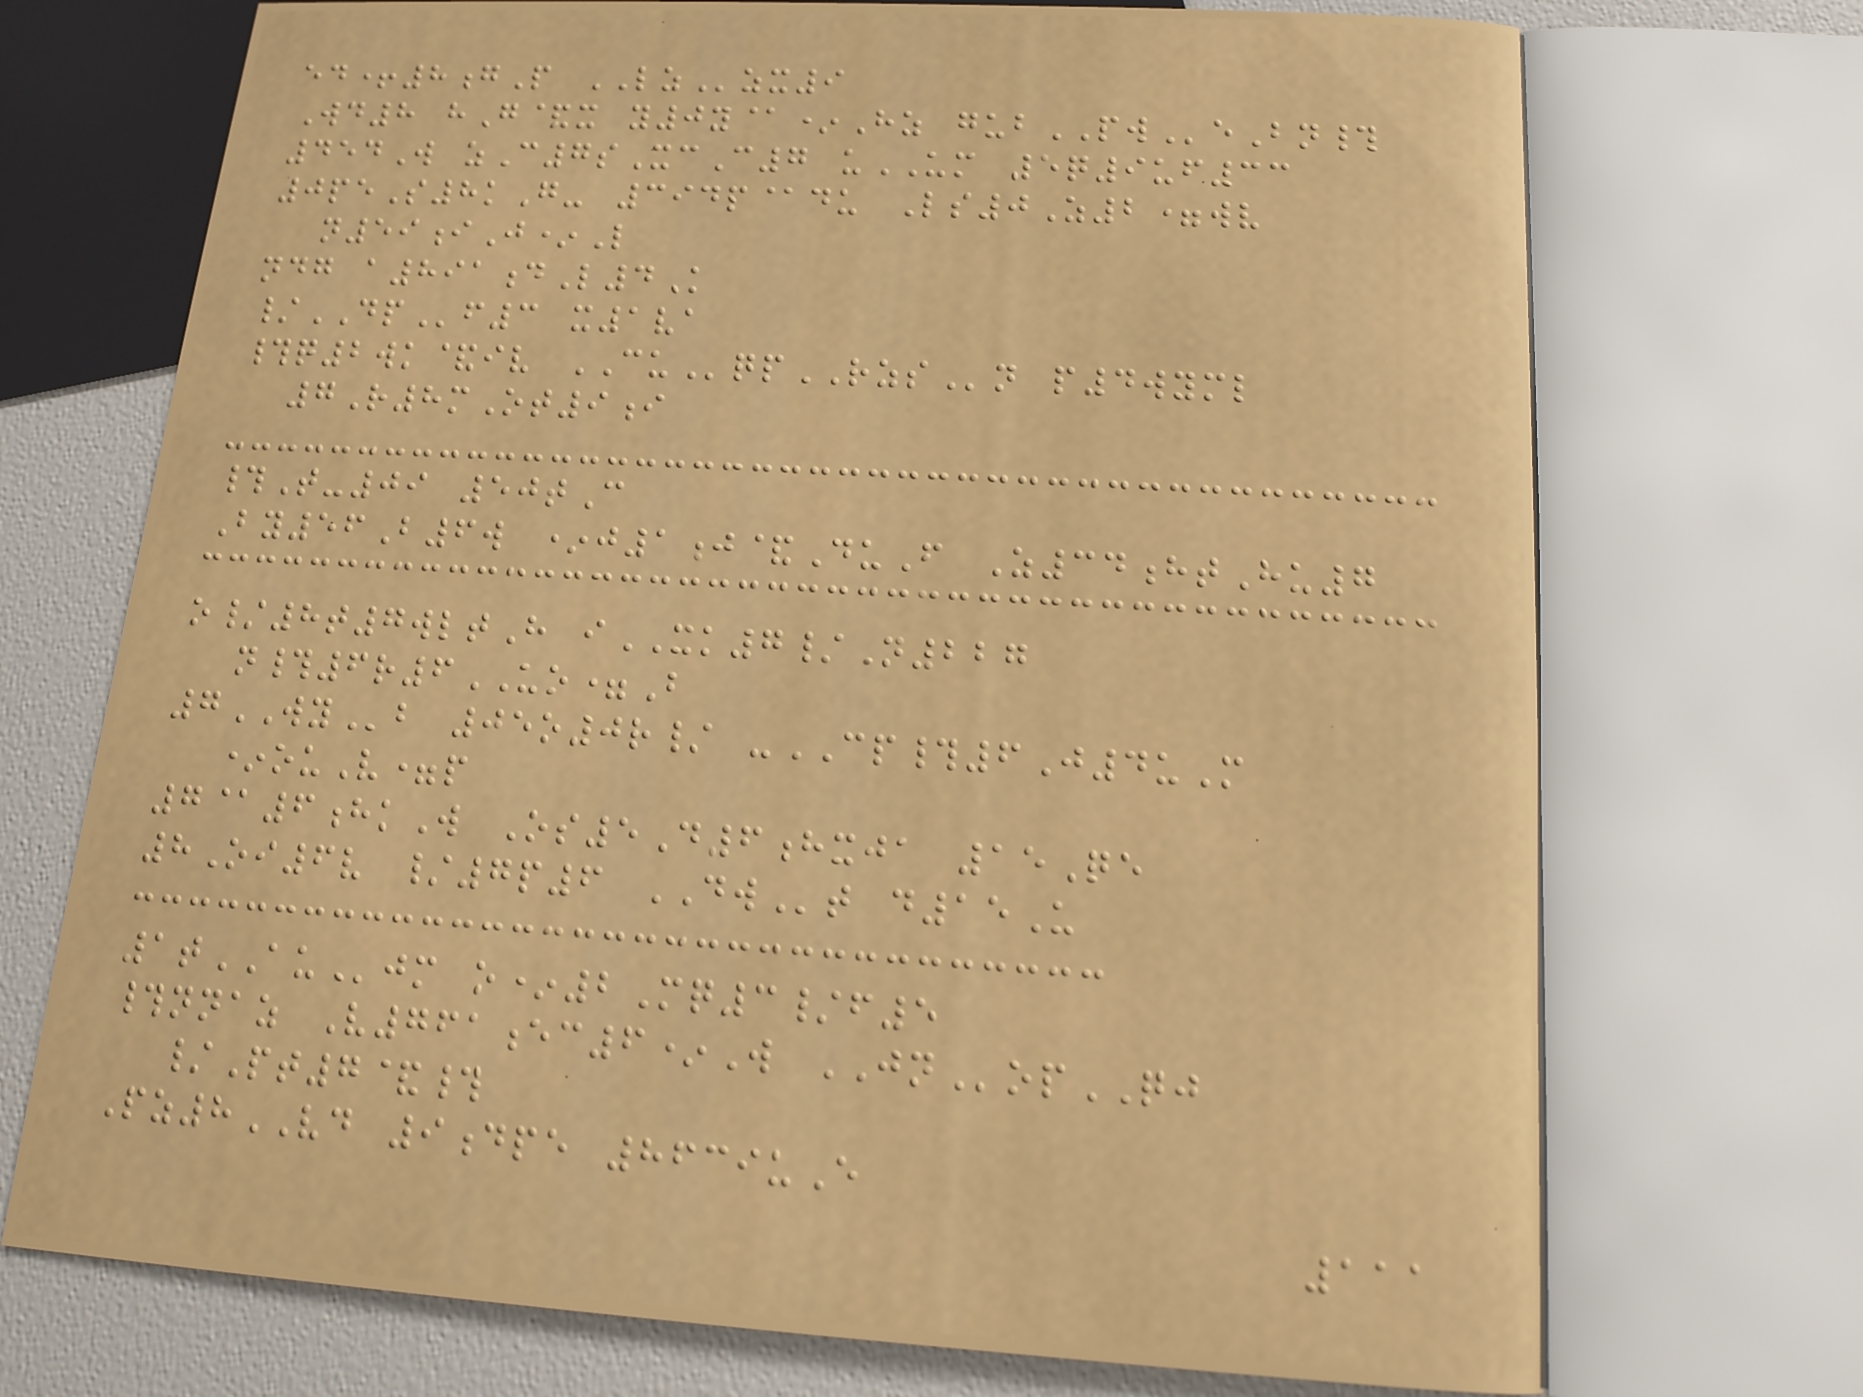ed+8gP LZzx9
Wd8 hG&x y0y@*Hz gubPWeBn#
454W zC7sXcC7 uUM 5q9uf33
0peS8kG- 394p@du Ls0Z2=wv
n59iJ*L
ndg a891dL4K
/DPf3 x1va
#q2wk&iv CUqpRZSn p4wyml
7R8mOt9i
#T-09 50tC
By56B6w *j1j&DuF Z34htHu7
o/8t7wltH iXK7/N227
n#6r6UO=B
7WYb 05o0r/ -CP#6J4uM
*ouV=p
7@6hkW Os5D6hxja 15Qe
8Oi6v /7p6 DWt d15U
1tAUjm o*2Mq3/f5
#nnaz V761ec6*W JNopQJ
/Pt7&#
Pz8VD 9dpe 8639uE
111
